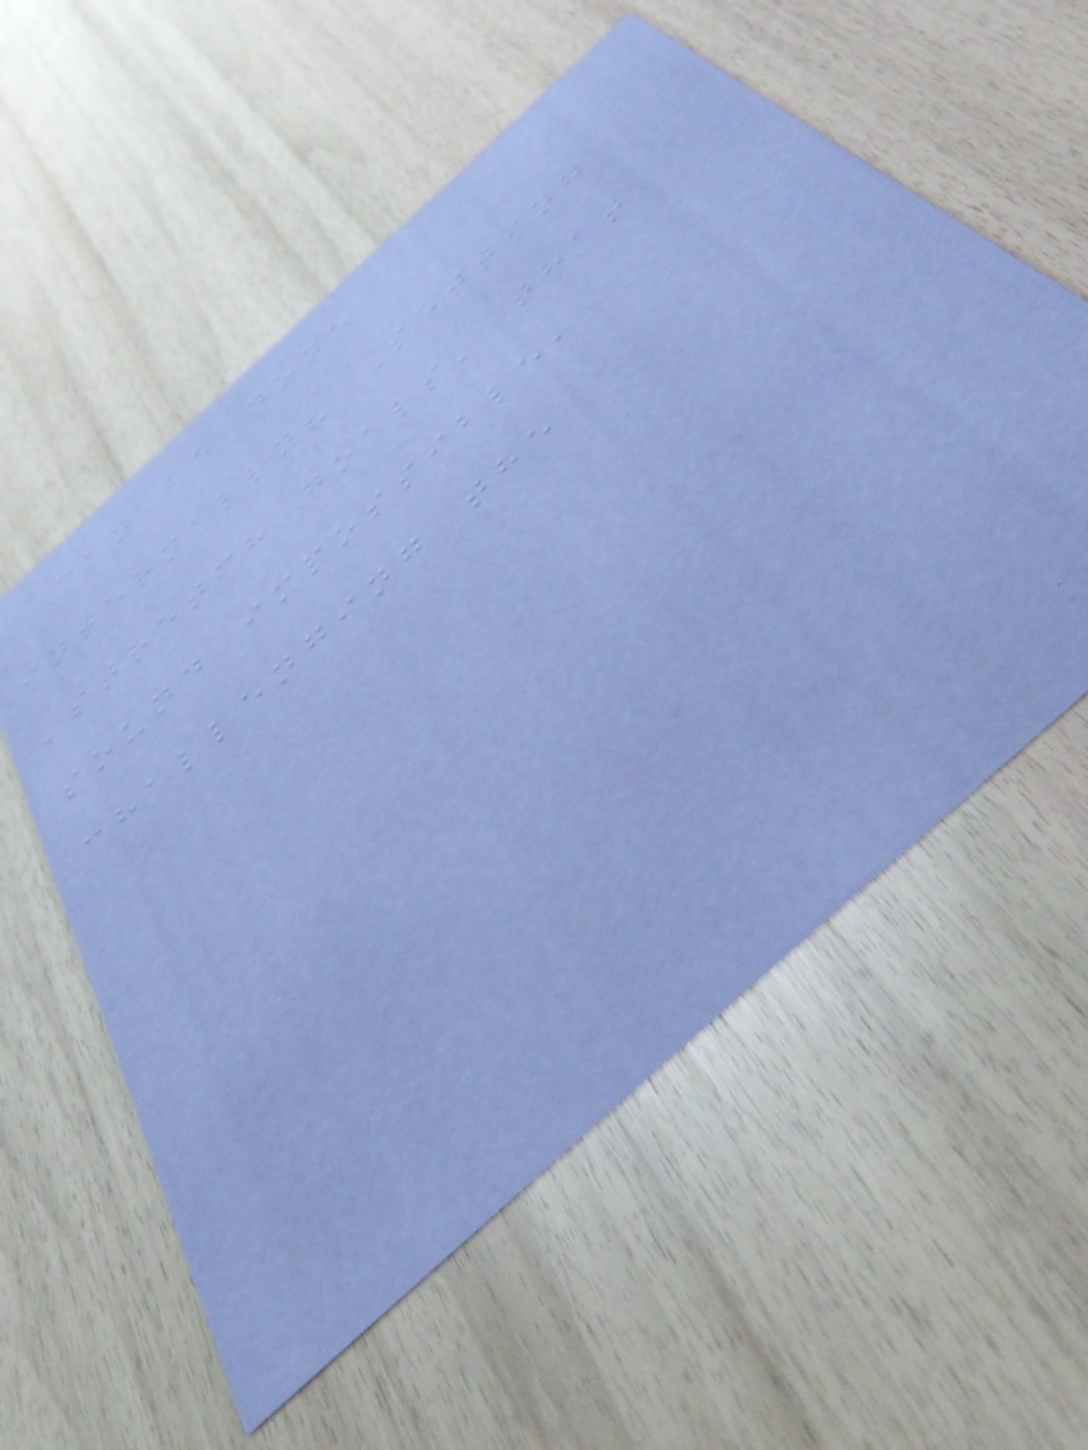can be done
internally? Setting
'stretch goals' that
sound impossible,
challenging the
